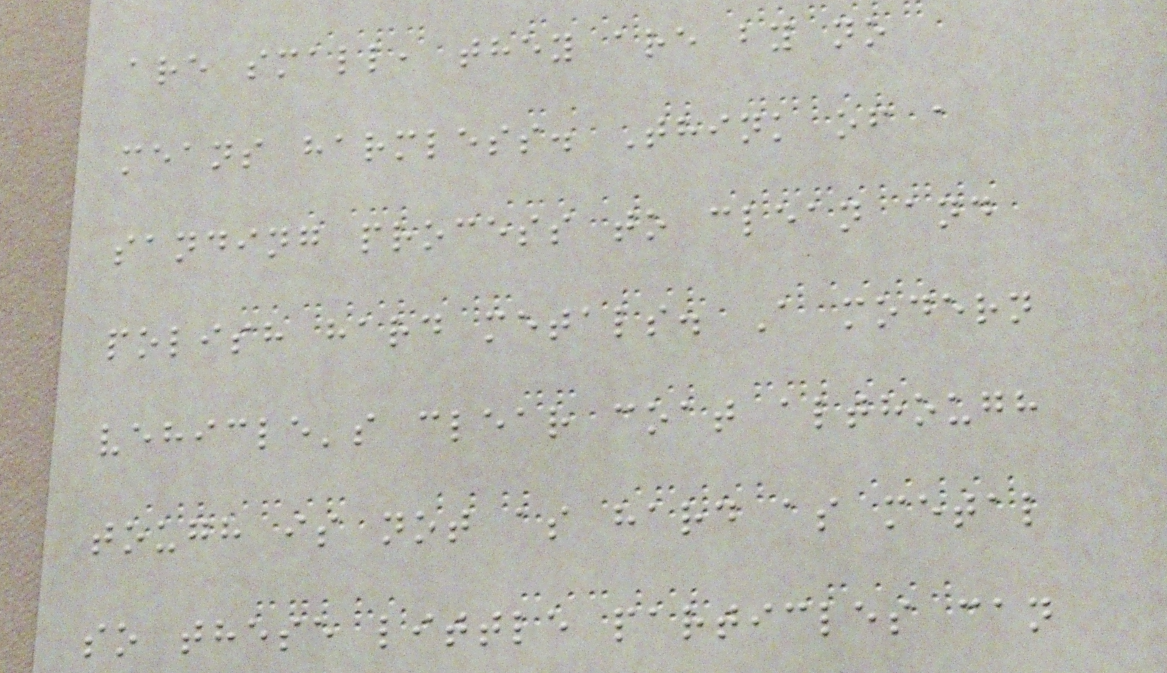are small, they are by no
means harmless. Think of a
sanding process to clean and
polish hard metals. A modern
vehicle's clear coat although
tough is not as hard as metal
so these little particles can
